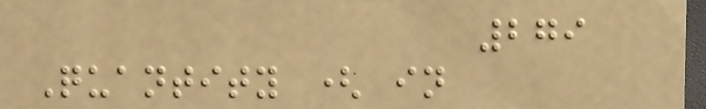279
Quantity ( in
